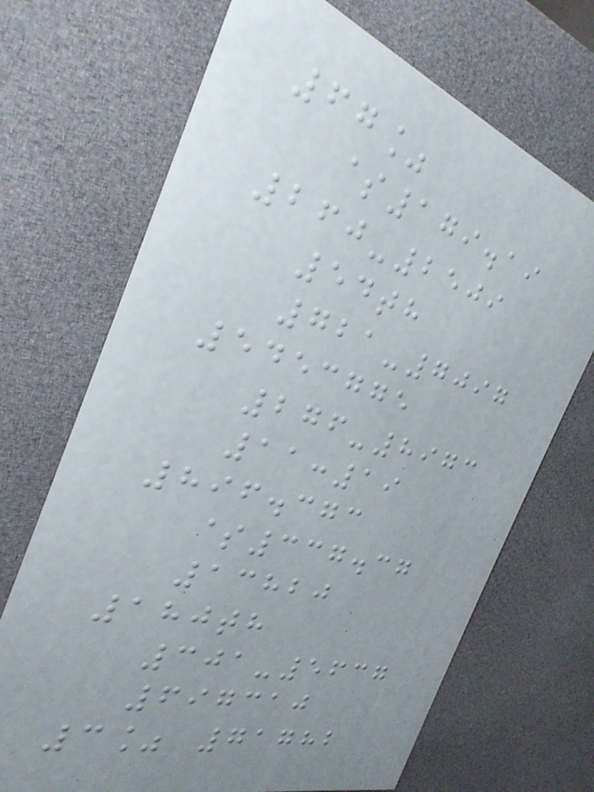67%
$179.19
260-2509
54th
721-7097
5453775
276-8973
11:19
896.373
$337.37
13820
180th
301-5637
697310
3% 71782
